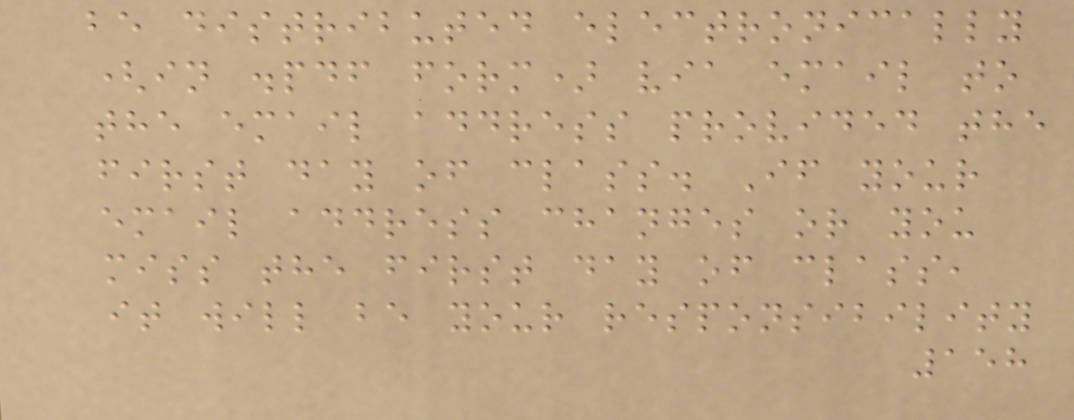be distributed electronically
(in .pdf form) via email to
the email address provided the
first day of class. If your
email address changes or you
miss the first day of class,
it will be your responsibility
158
